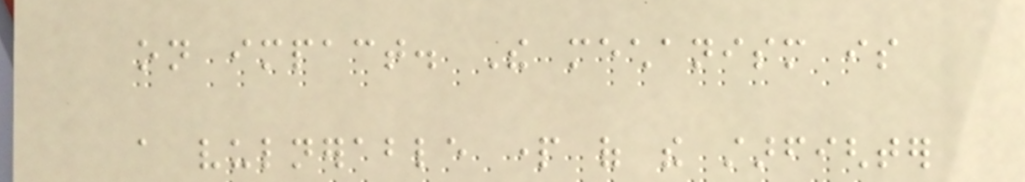on impact. The mechanism is
a vulnerable part of the starfighter
